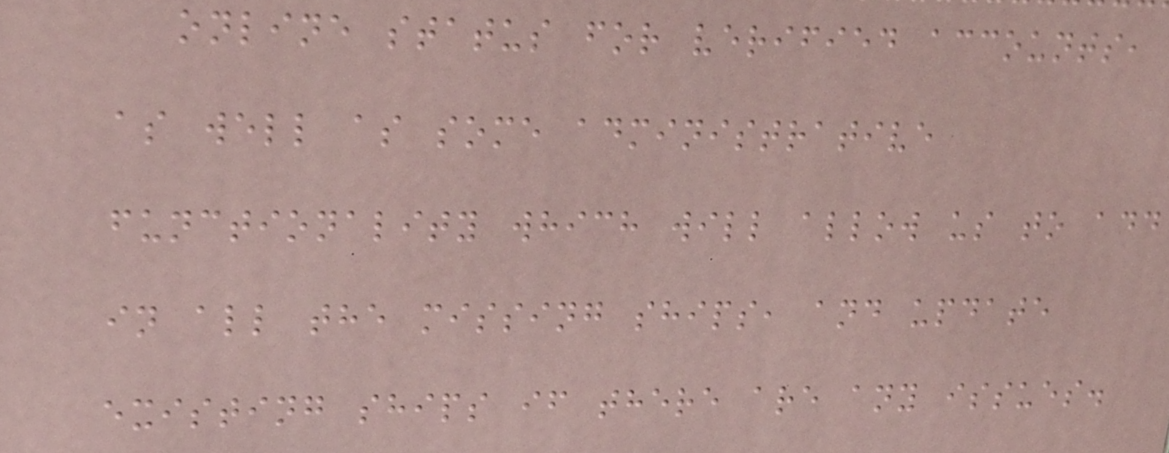online status for verified accounts,
as well as some administrative
functionality which will allow us to add
in all the missing ships, and update
existing ships if there are any issues.
